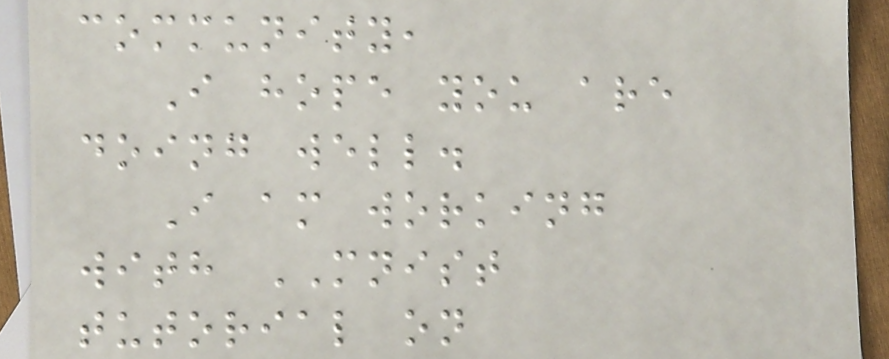community,
I hope you are
doing well.
I am working
with MNIST
tutorial on
